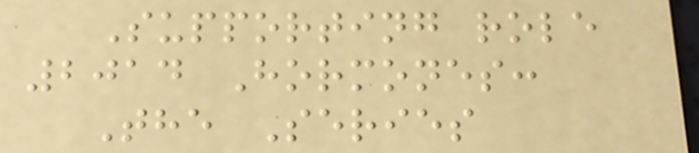Supporting role
2014 Hormones:
The Series
